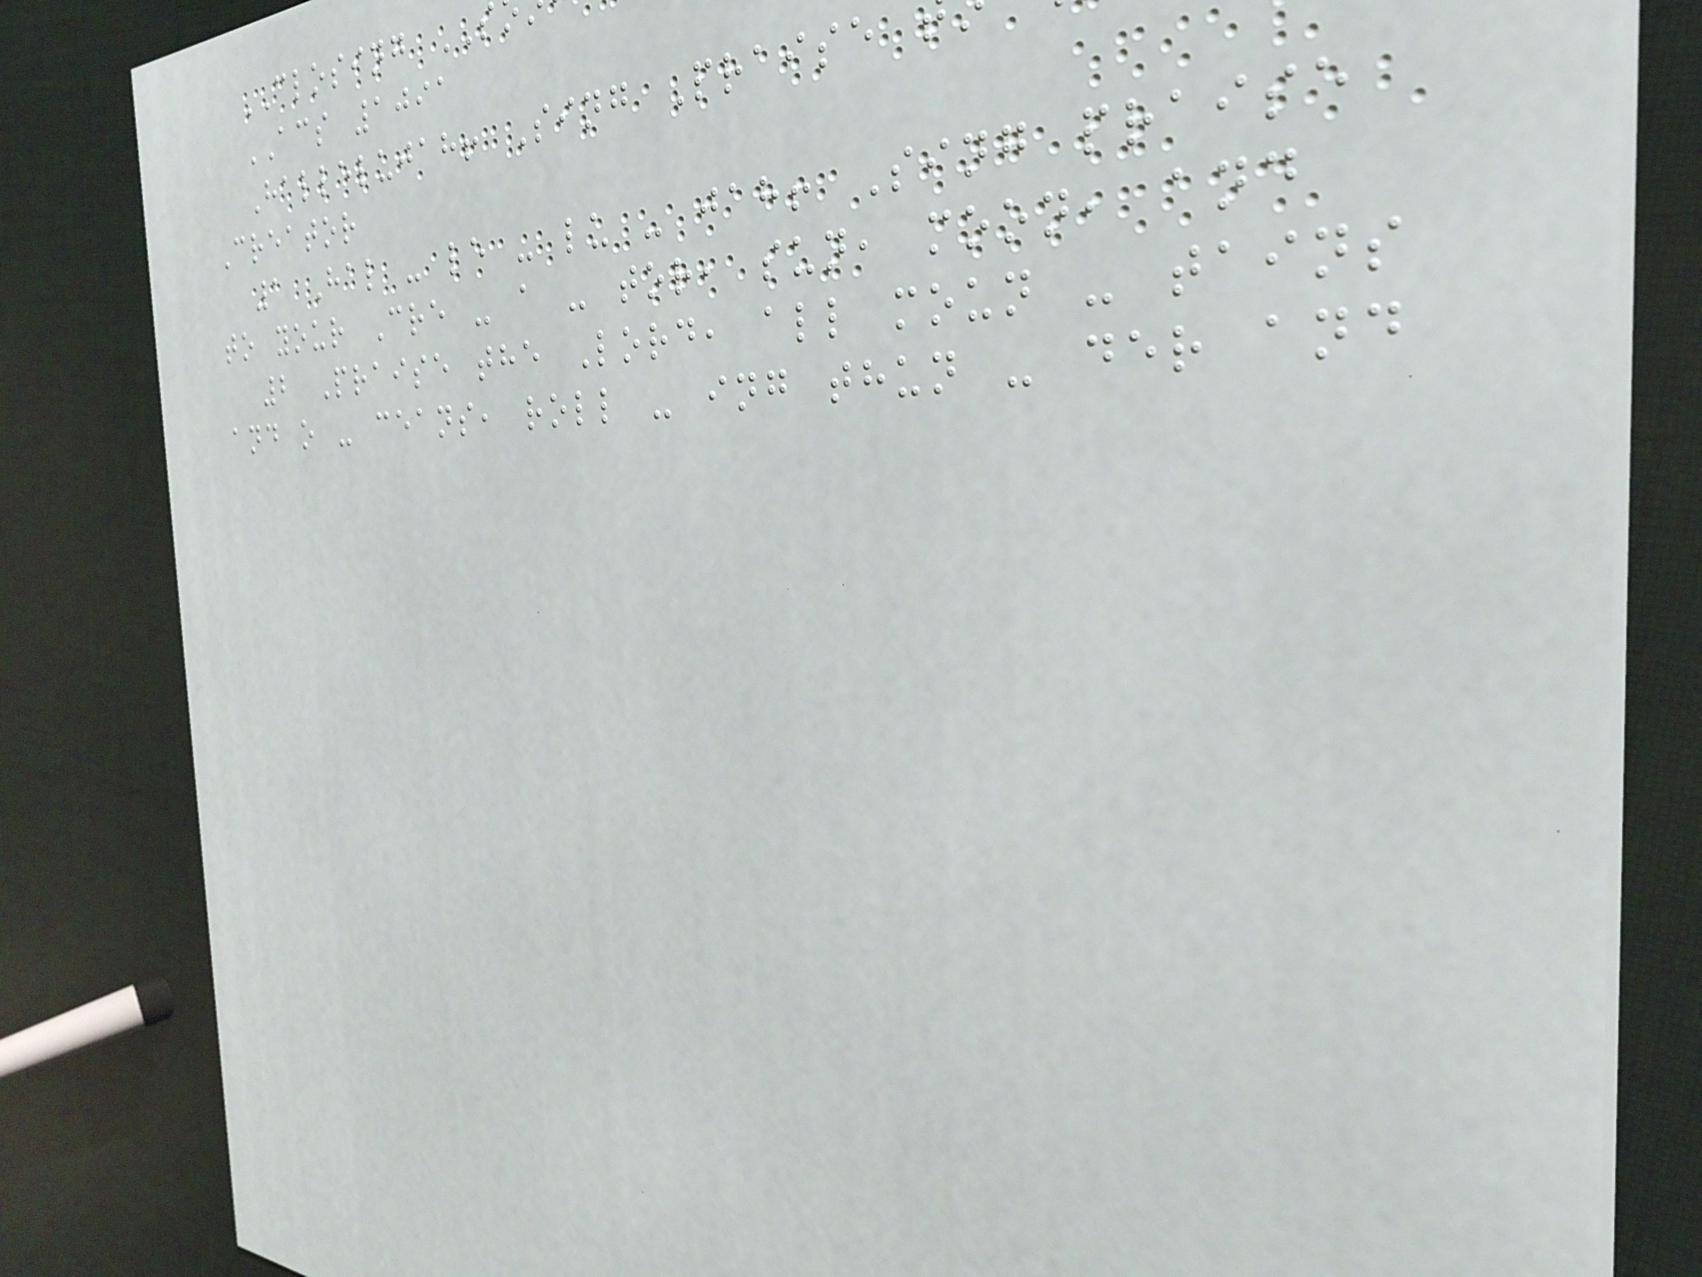CLOSING
ACS 1091
Hallelujah! Sing Praise
Creator
1 Hal - le - lu - jah! Sing praise
to your Cre - a - tor, sun, moon, and
2 Praise the Lord, all moun - tains
and o - ceans, roll - ing thun - der and
